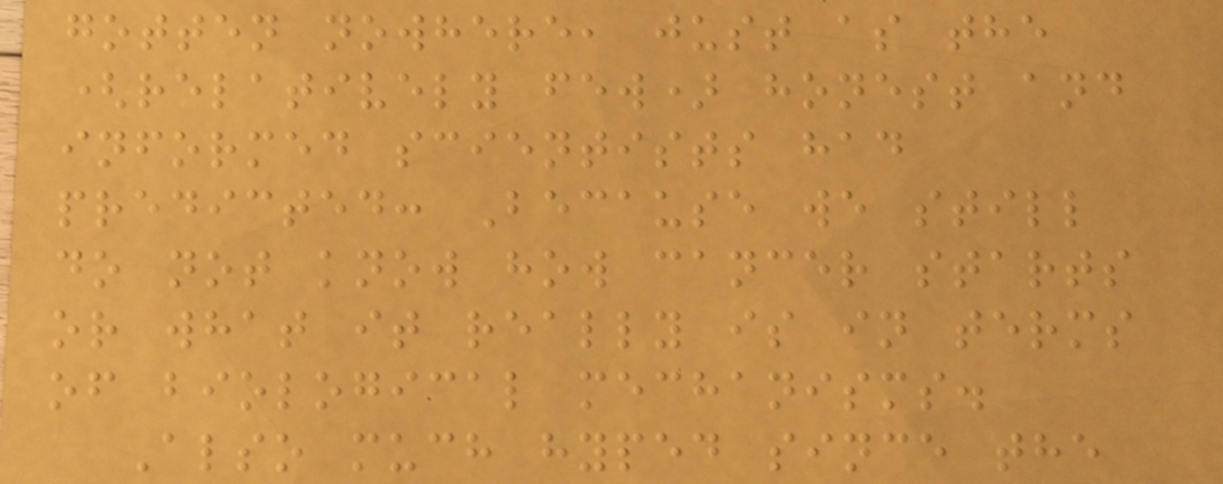gotten nowhere, just as the
(relatively few) honest and
informed scientists had
predicted: Because we still
do not know how cancer starts
or what it really is in terms
of biological mechanisms.
Also much hyped since the
